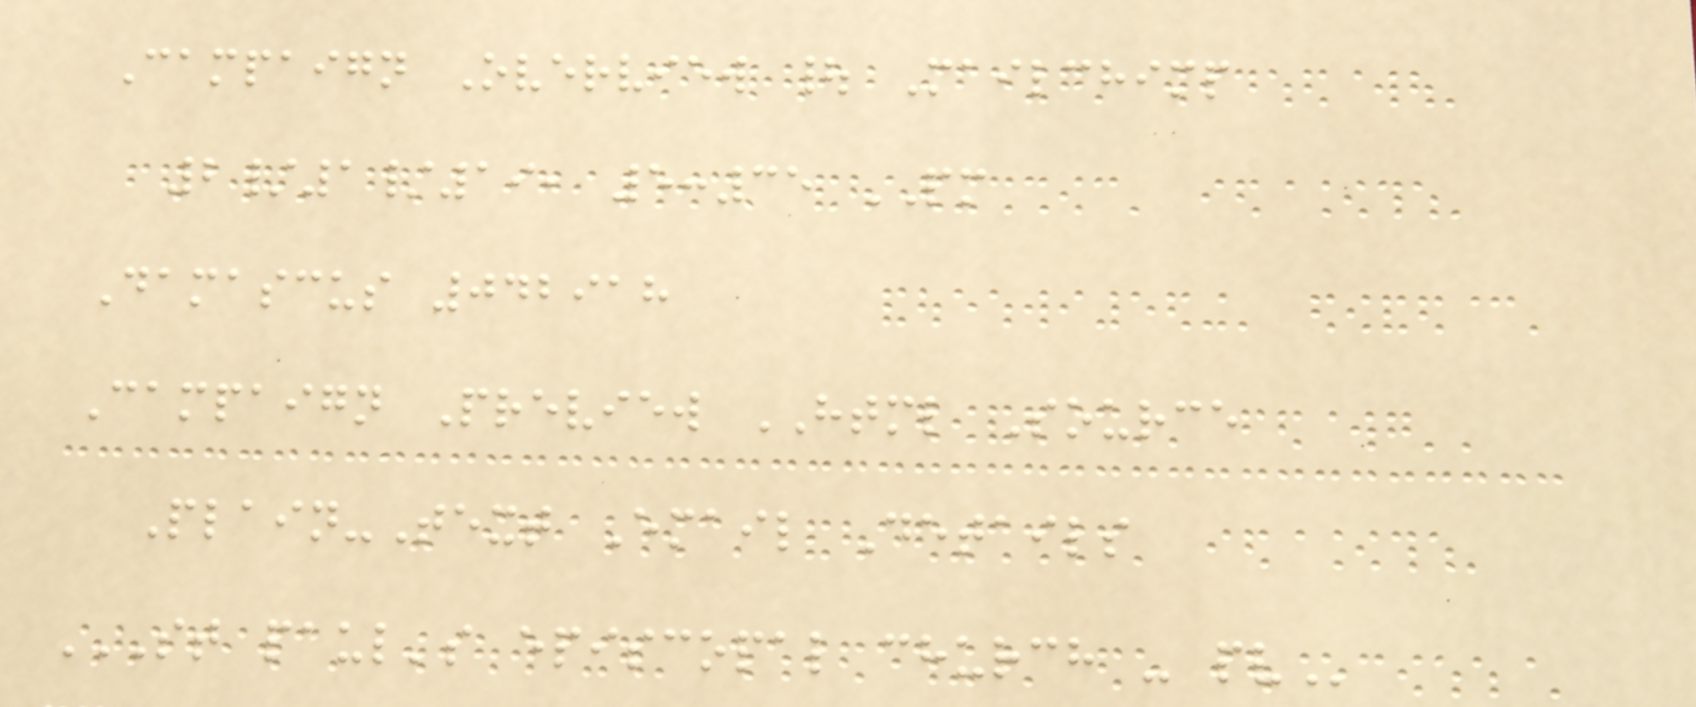Campaign Overview | Mailchimp
2/1/19, 5:35 PM
Damascus 042918
Campaign Preview HTML Source
Plain-Text Email Details
ST PAUL'S EPISCOPAL CHURCH - PV
